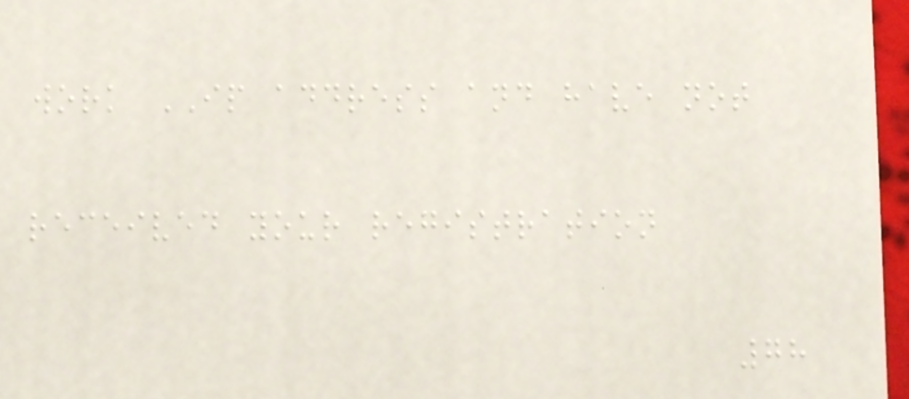work IP address and have not
received your registration
78
